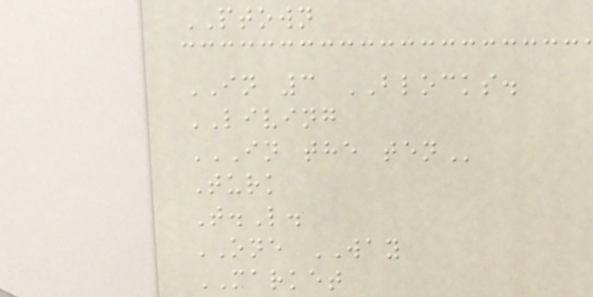PTOWN
IN 3 BLOCKS.
LIVING
IN THE TEN
Turk
T.L.
ONE WAY
MARKET
